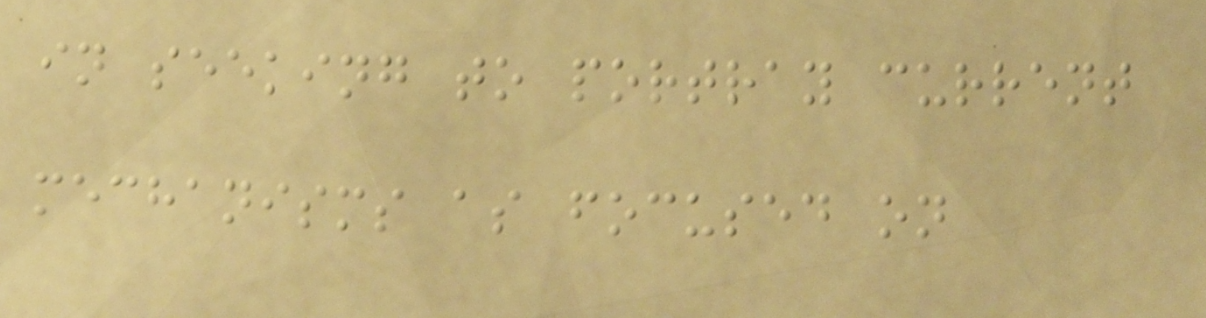in seeking to portray current
mechanisms as focused on
